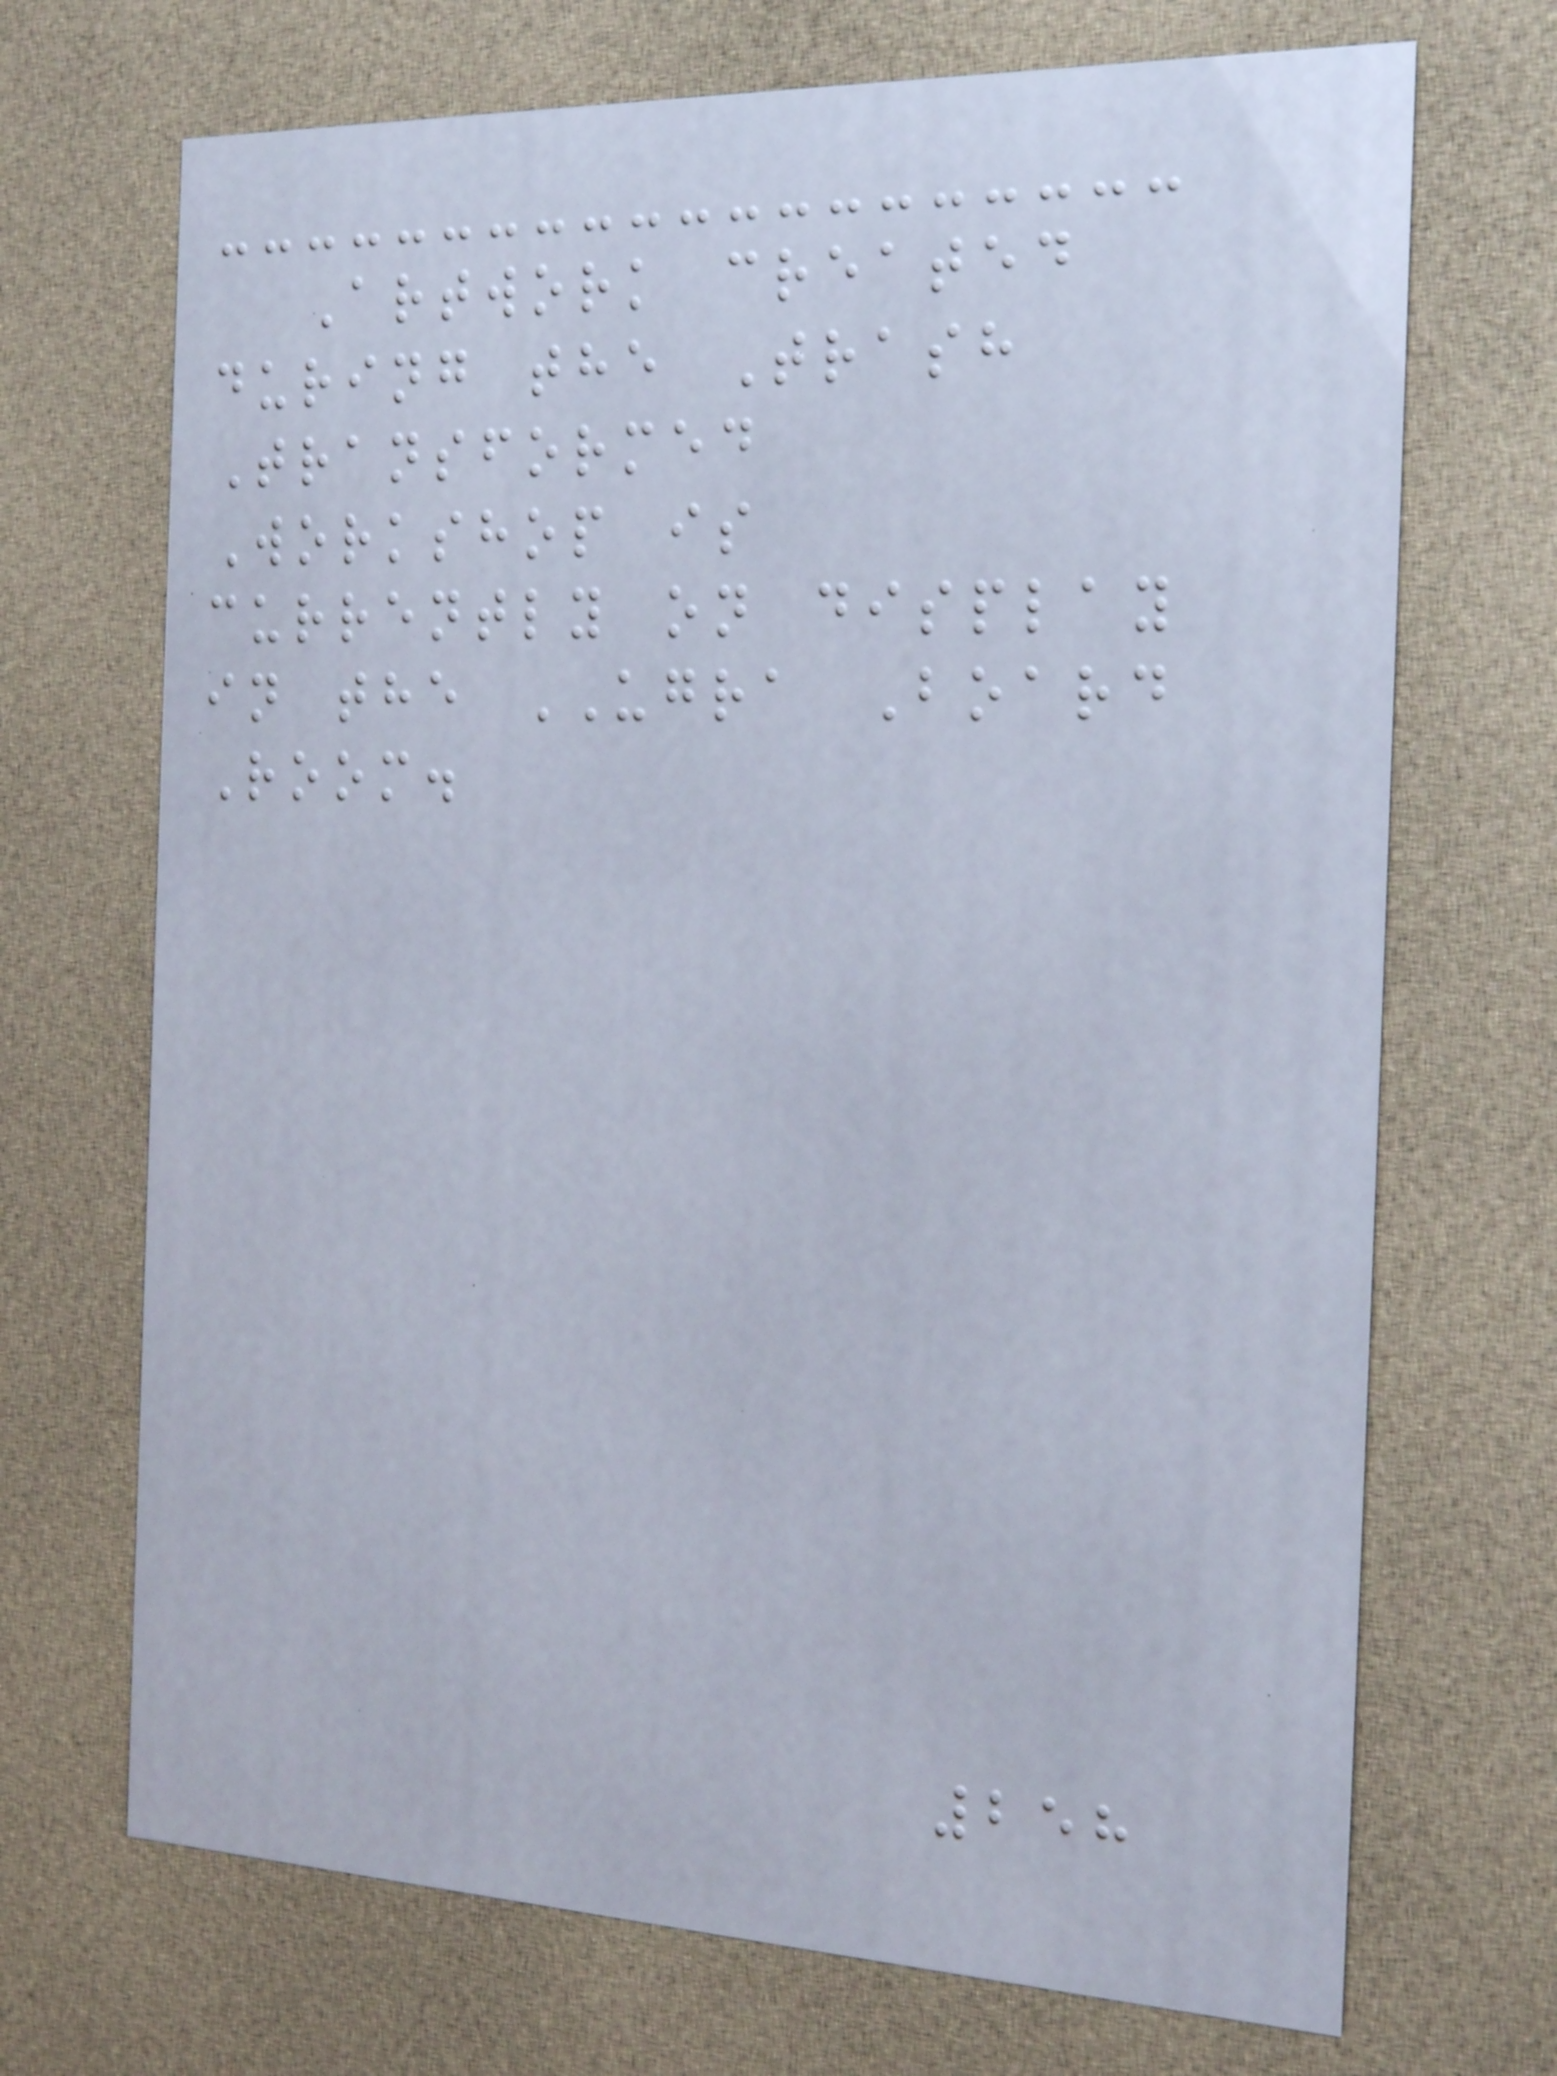Artwork created
during the Trash
Transformed
Workshop is
currently on display
in the UGRA Board
Room.
258
